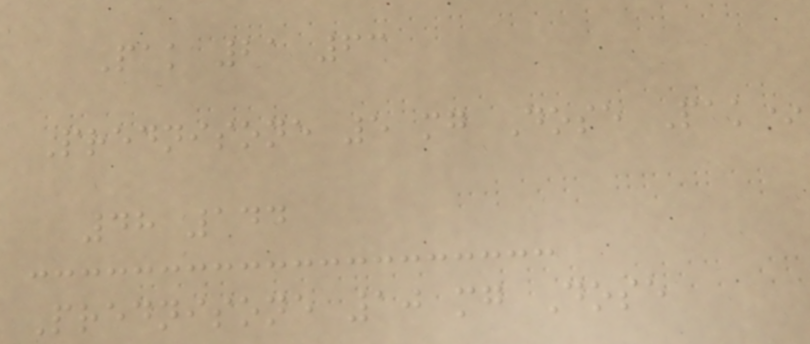Pak 21 63
Prednisone 5 mg Dose Pak*
48 144
Prednisone 10 mg Dose
